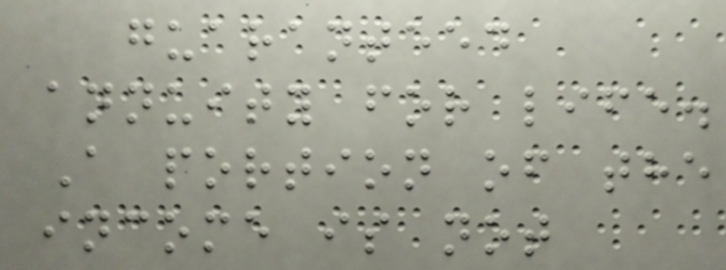guaranteed
annuity for life.
A portion of the
income is not
